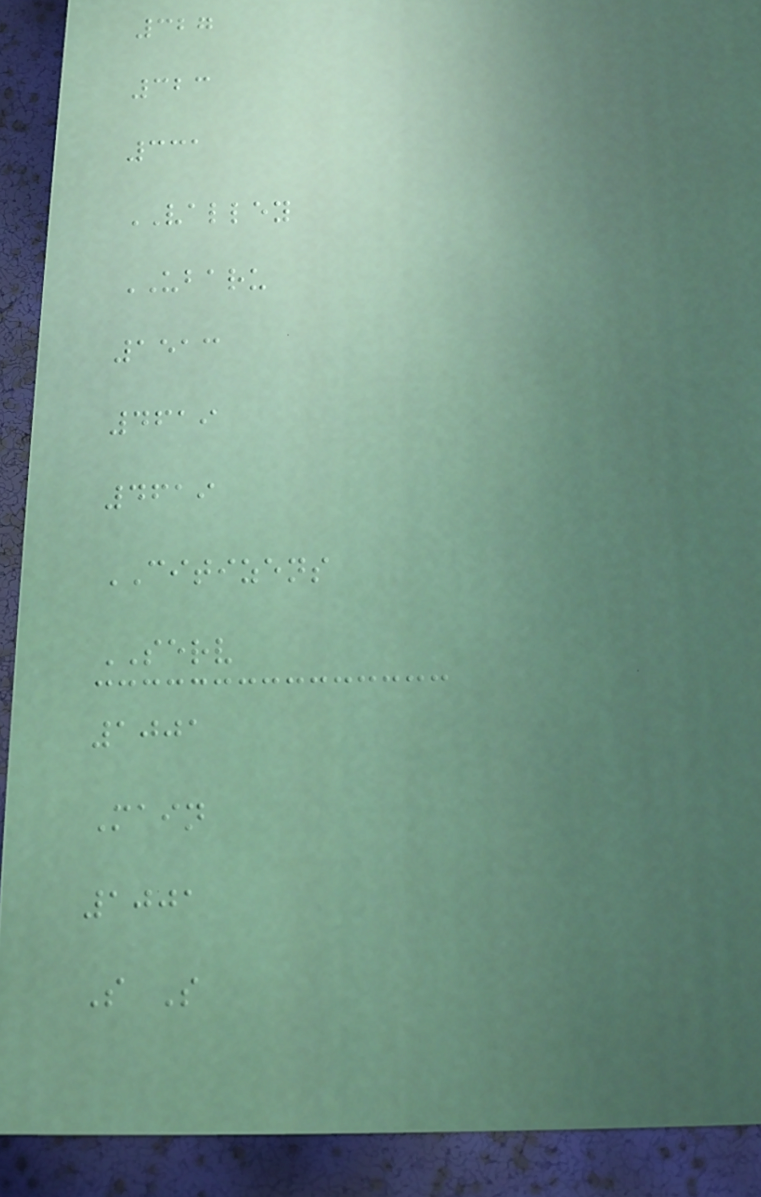327
323
331
VALLEY
UBARU
1513
4619
4619
CITIZENS
SERV
1001
Main
1001
S S
